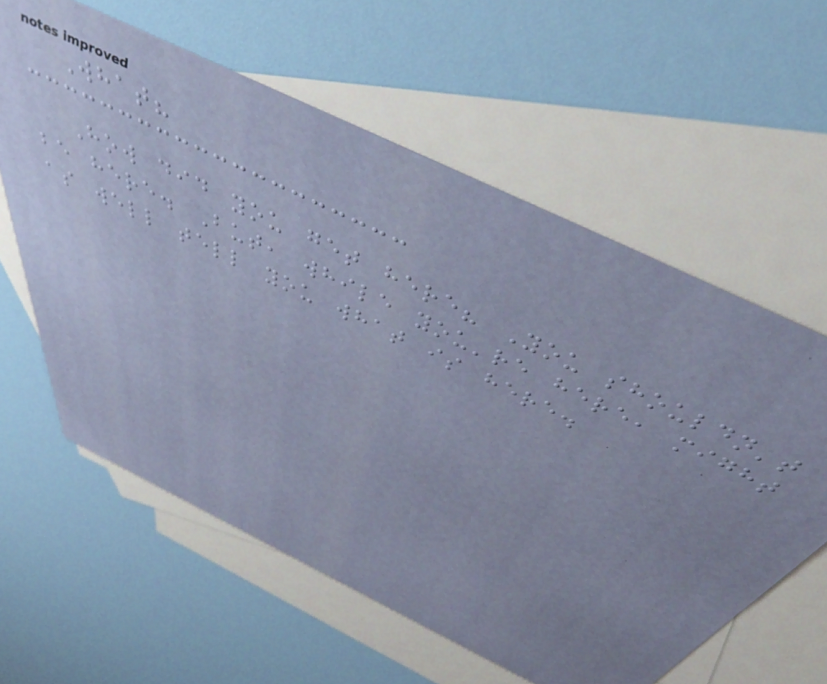What?
How did you get here? You shouldn't
be here. But, while you're here, might
as well tell you what is here.
